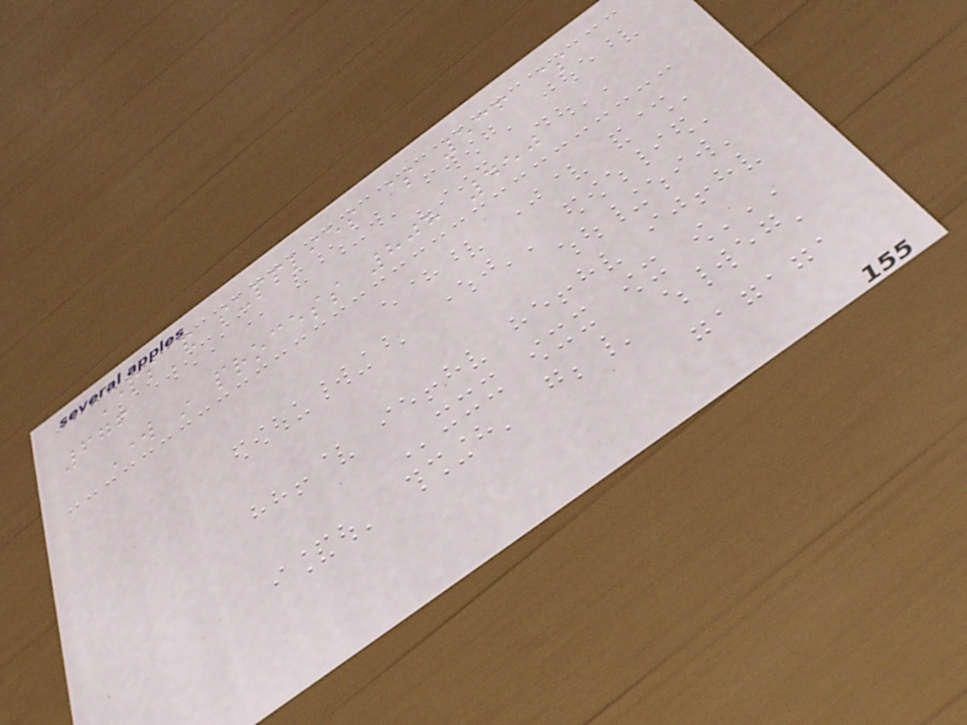Parts and supplies $ 536 $
676
Work in process 808 450
